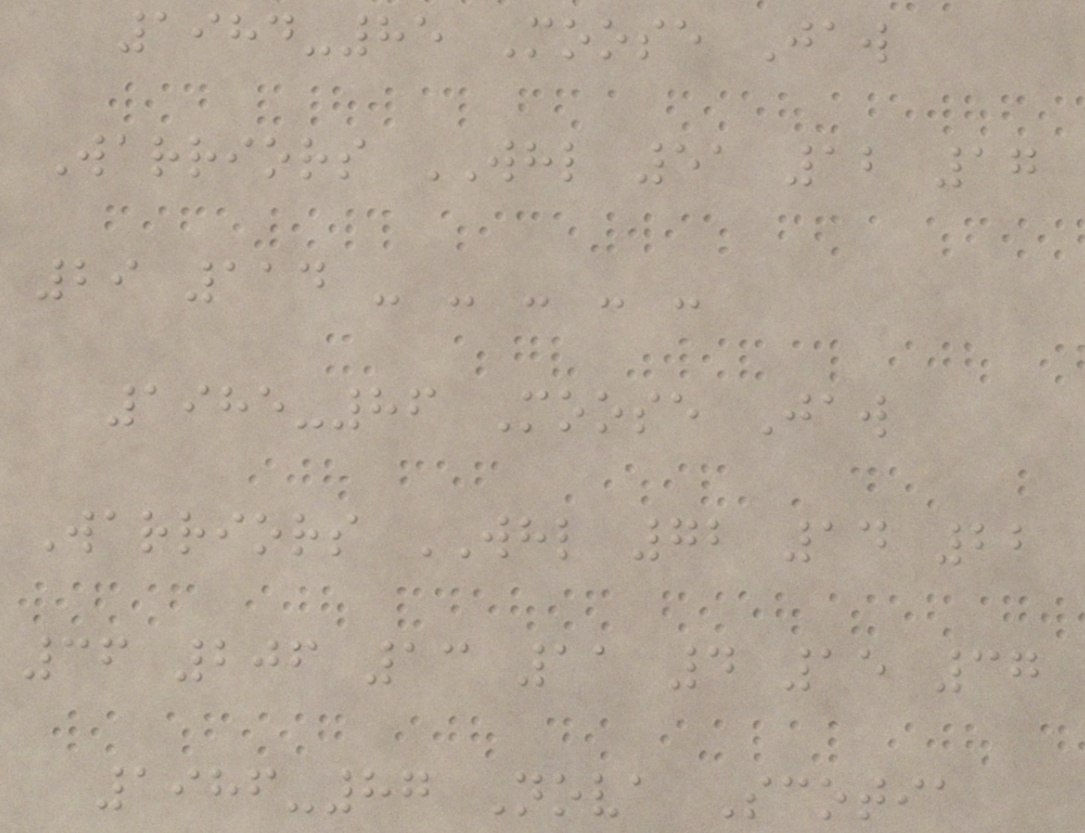1984-85 Moose Jaw
Warriors WHL 51 12 17
29 114 - - - - -
1985-86 Moose Jaw
Warriors WHL 72 14 22
36 206 13 11 4 15 37
1986-87 Nova Scotia
